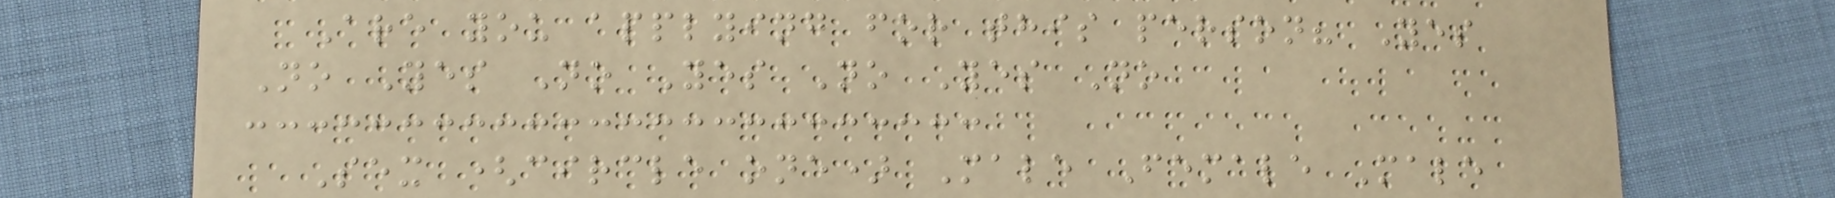Are you applying for this person? Yes
No Yes No Yes No Yes No
Sex (circle one) Male Female Male
